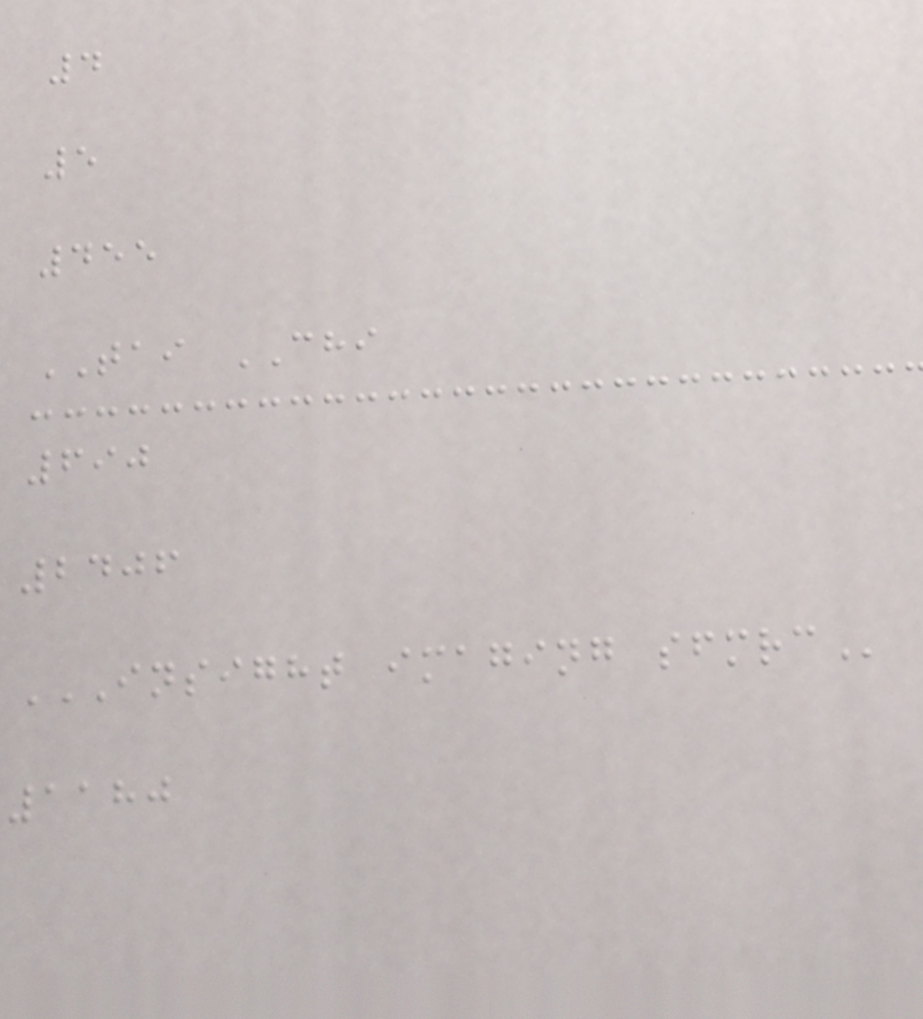4
5
455
TAI CHI
690
2406
INSIGHT IMAGING SFMRC
1180
